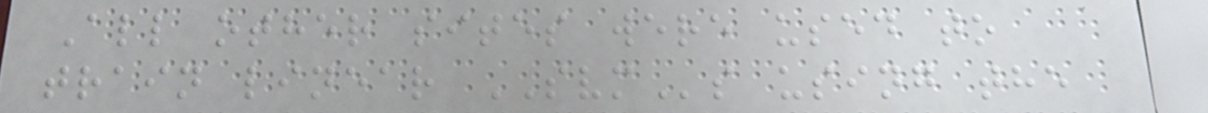All other sites were used to
train linear SVMs using the
